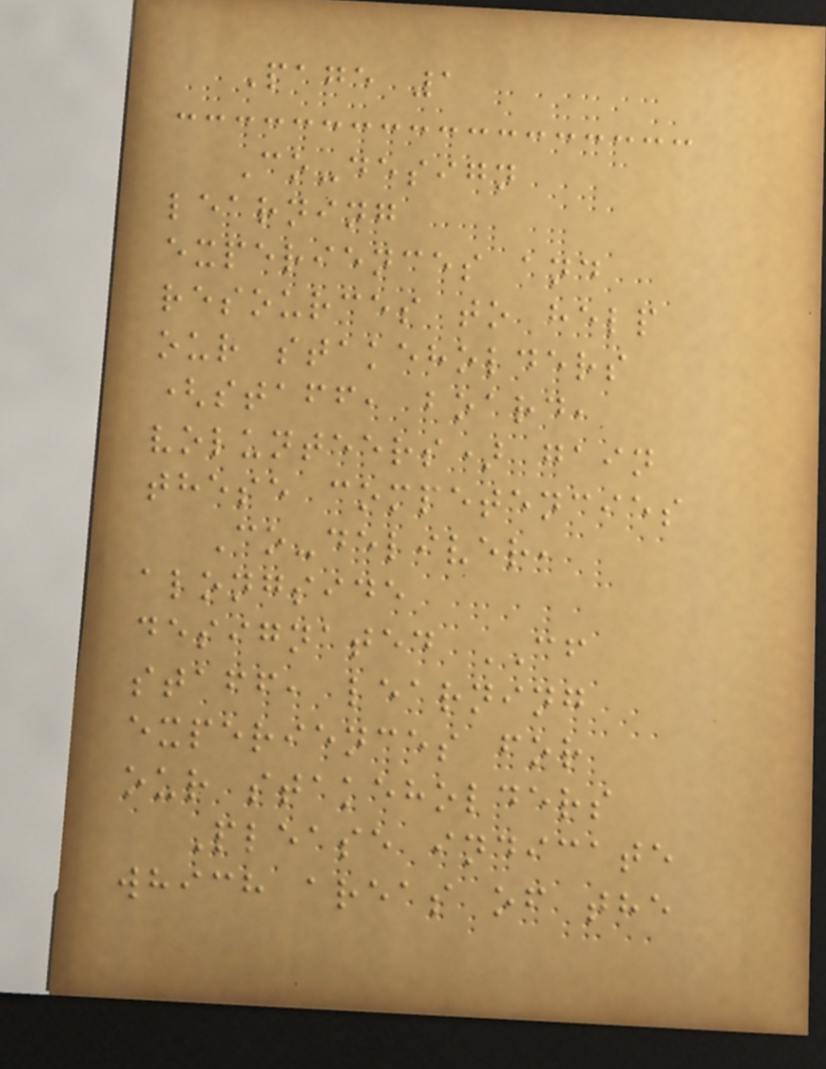Page 1
Co-design
learning
experiences and
resources to help
our stakeholders
(staff, board,
volunteers) gain
these competencies
Co-deliver,
alongside
designated CF
staff, learning
experiences for
our stakeholders
Please indicate
which areas of the
